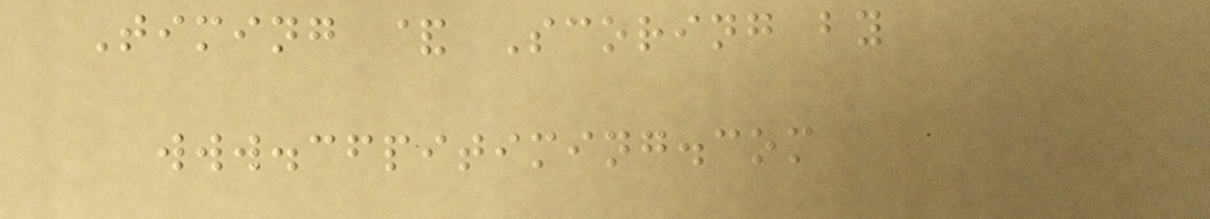Timing & Scoring by
www.cfpitiming.com
